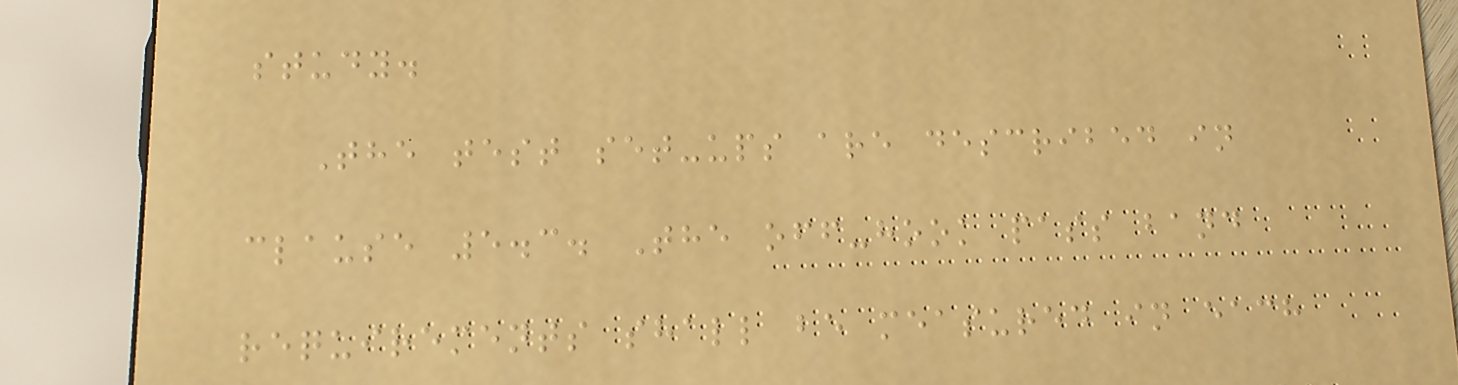study.
The test set-ups are described in
clause 5.3. The off-hook pass band
requirements shall be measured in each
